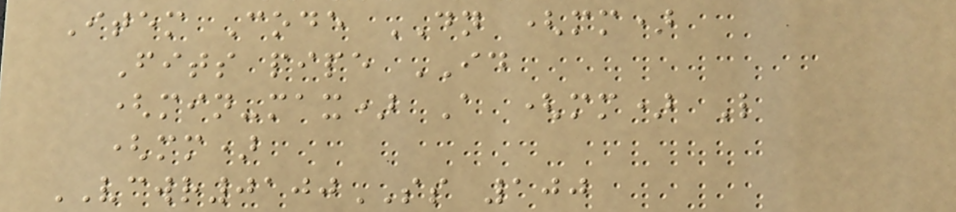Item Code DN (mm)
Fits pipe ID
(min-max) A (mm) L
(mm)
VCWR0100SS 100
